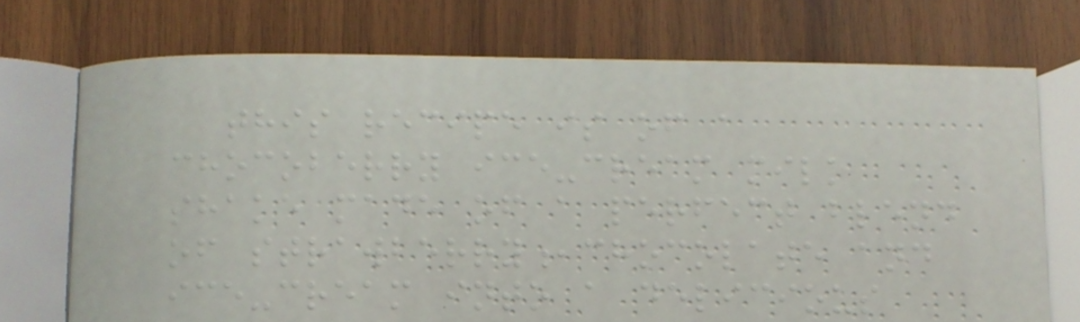this recipe is of a
chocoberry ice-cream milk
shake made of a perfect blend
of strawberry,chocolate and
ice-cream into a delicious
